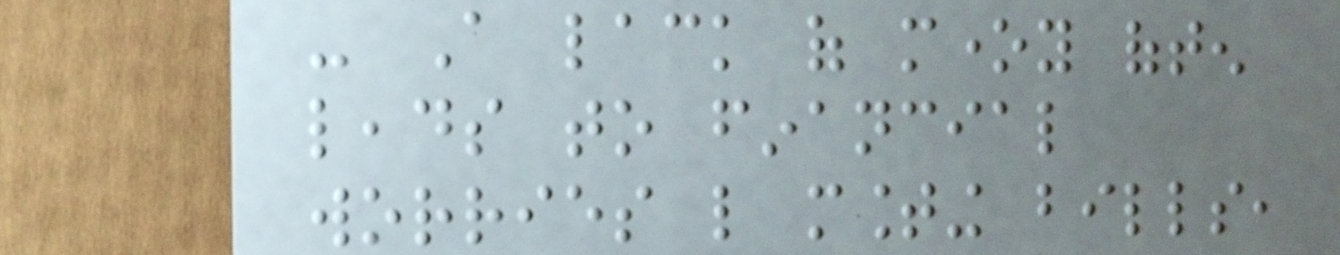- A lack of money often
leads to financial
worries like mounting bills,
